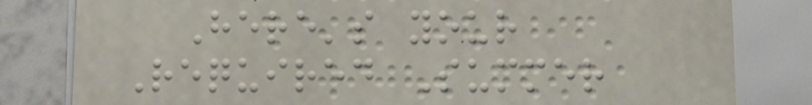Here's your
Required Summer
